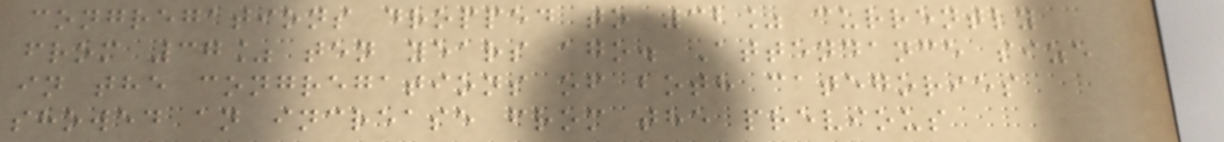congregations dropped to 32% currently
from 37% ten years ago. Attendance size
in the congregations of both categories
showed an increase from the previous
